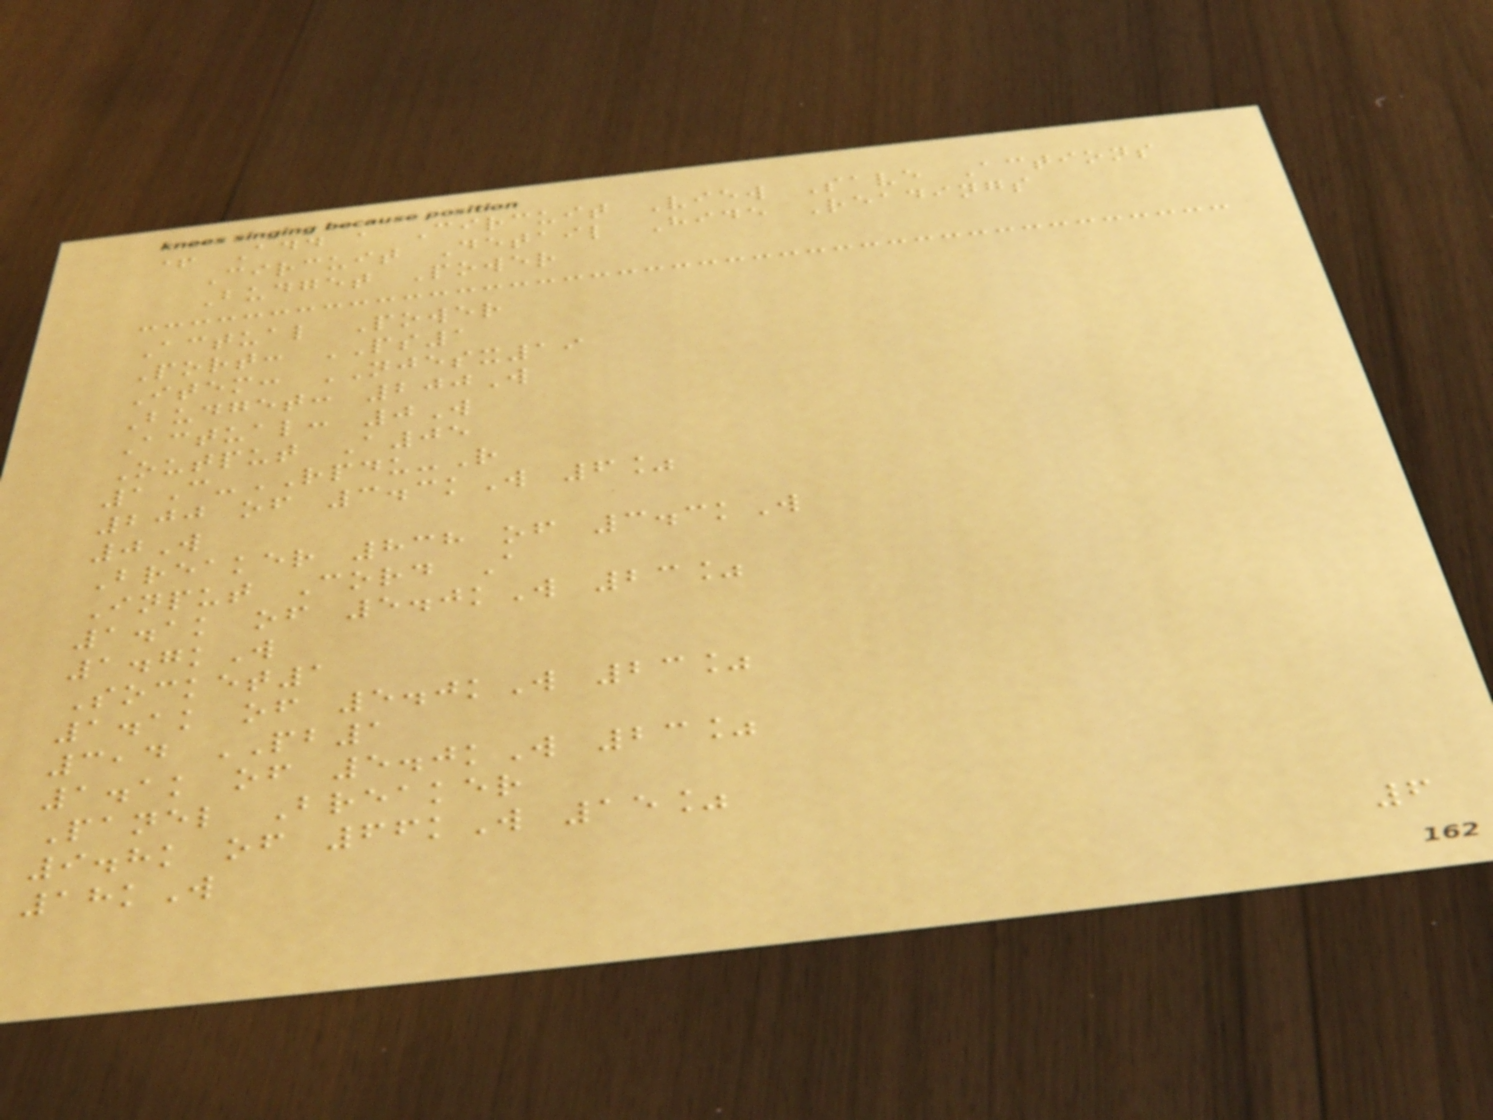+ Add a Circuit View Save Actions
Circuit Detail Hide Readings
Budget Power
Actual Power
Port: PS1
Item: NJESX19
Budget: 200W
Actual: 0W
Output A05
1C-RPDU-R
200 of 3.3kW 6%
0W
Breaker 838 of 3.3kW
Input Cord A
1.1k of 5.0kW 23%
1.7kW
Socket1
1.1k of 5.0kW 23%
3,4 PB1
1.1k of 5.0kW 23%
Panel Breaker
9.8k of 66kW 15%
18kW
6
